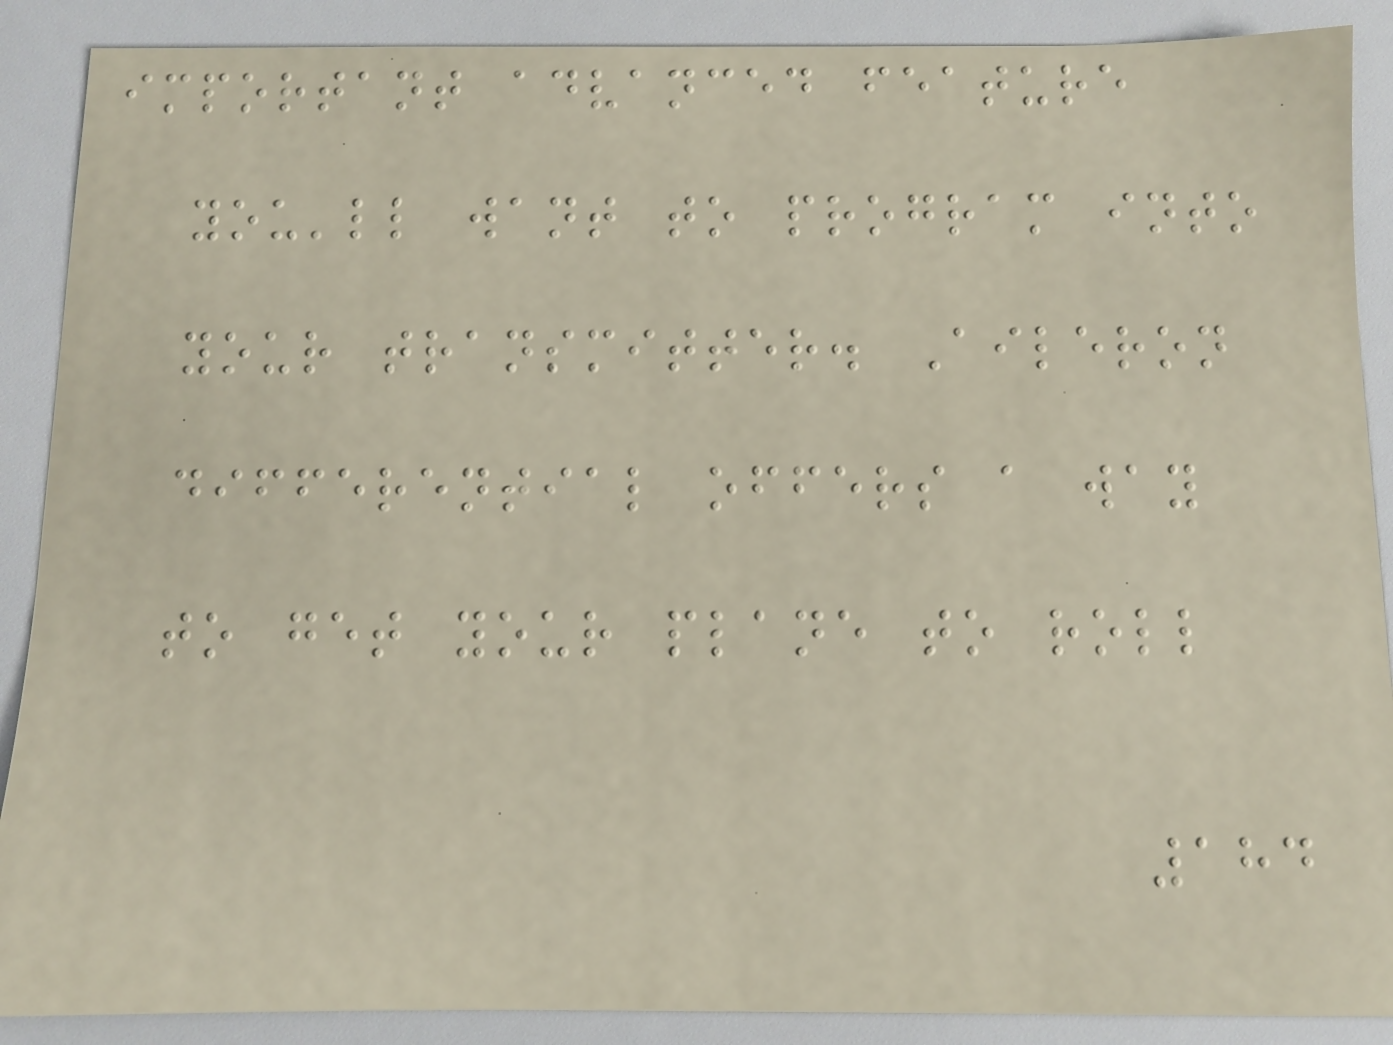important advanced feature
you'll want to program into
your transmitter. Aileron
differential offers a way
to get your plane to roll
184
